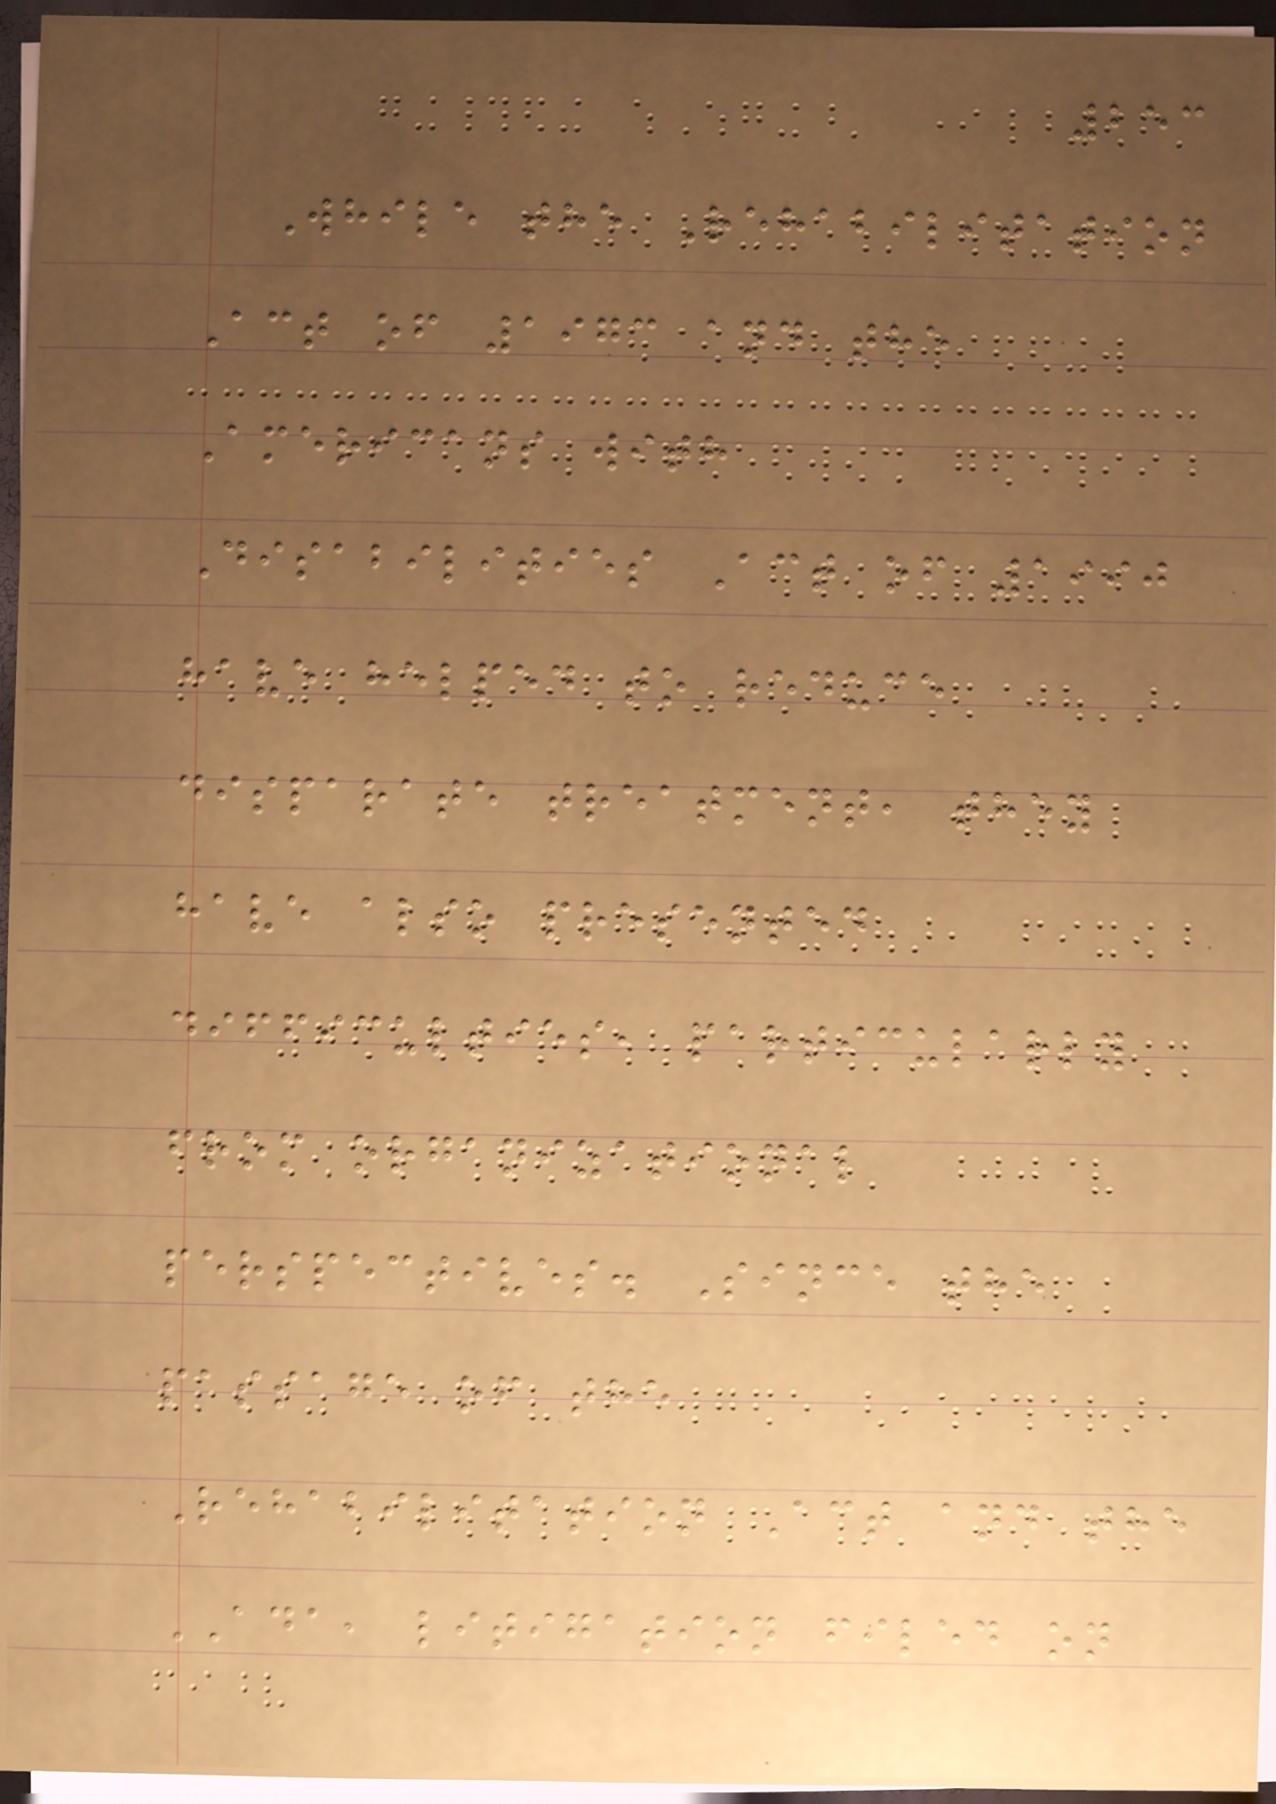253
While the Rehabilitation
Act of 1973 and the
Americans with
Disabilities Act of 1990
have helped to reduce
disparate treatment, they
have also presented
difficulties, particularly
from organizational
perspectives. Since the
passage of the
Rehabilitation Act and the
ADA, litigation filed on
